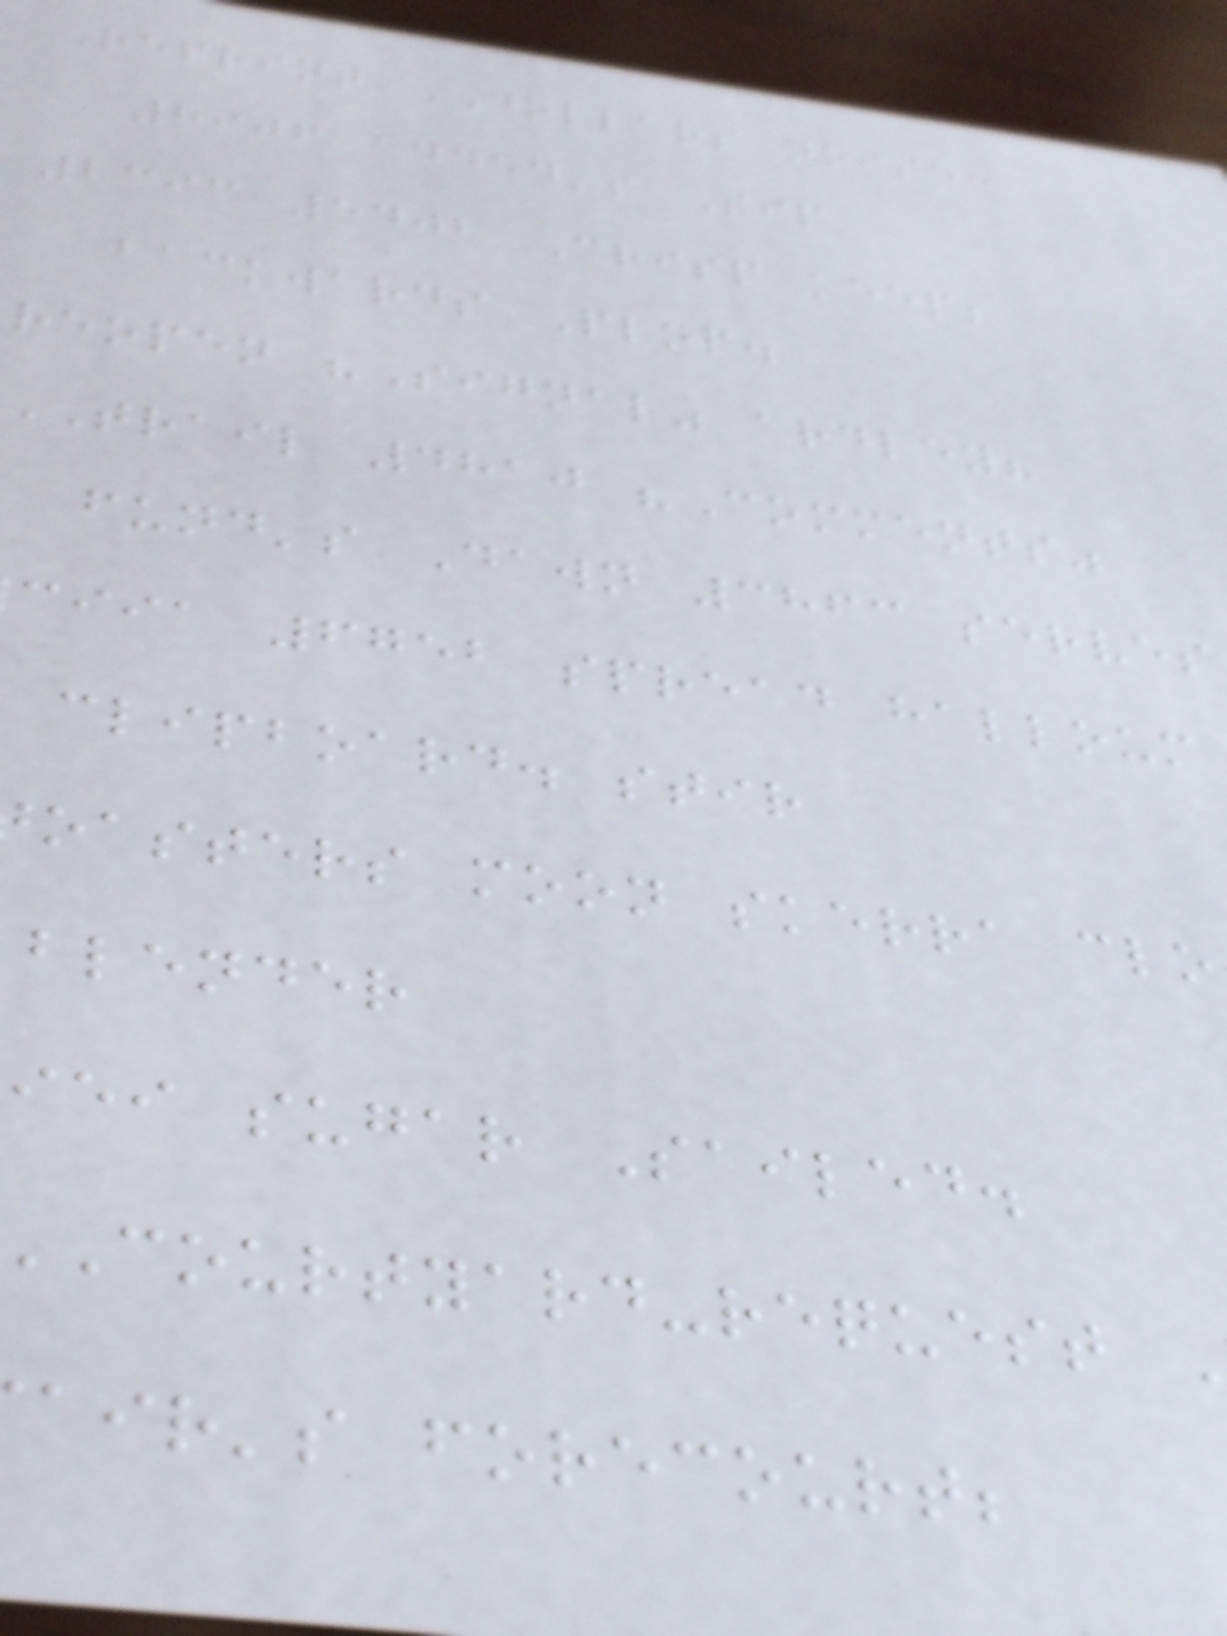Reprint DOLLARS noise:
8906 added's Sip
2393 5402 Crisp keep;
backwards Plop.
reopen "Signal" ardley?
trail 4810 "Comments"
fund's Dawn 3863 serves
ciia 6752 spread halloum
clipboard. stir
oasters moon skerra clo
blender
iei sugar Sailed.
courtyard-request
air's forecourt;
